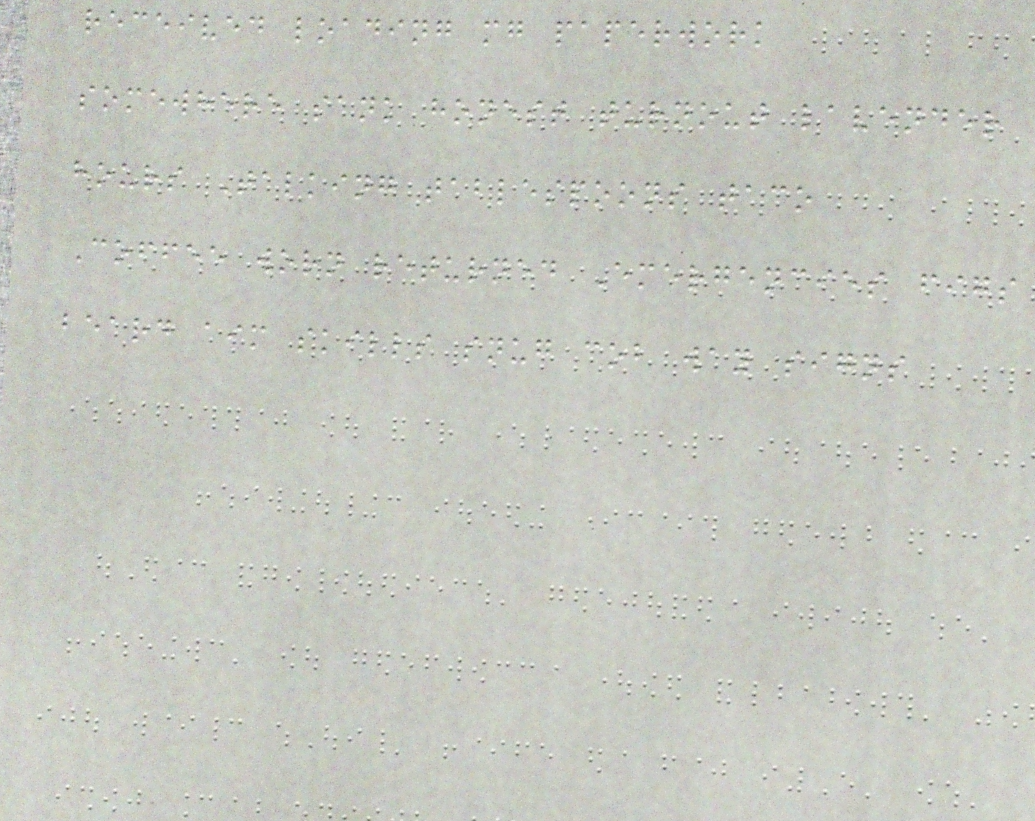received loading mg paperwork
somewhere sank honest turnout lavender
hours Talking tablespoons taco
Coffee worn returned Emergencies figs
beard aim skills snug cob way signs
